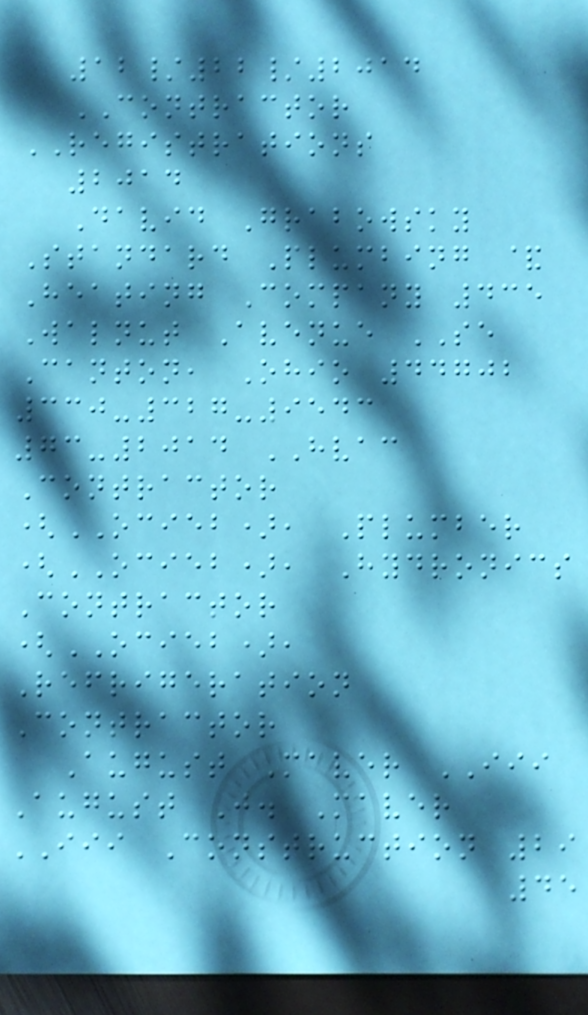12/22/2014
CONTRACTOR
REGISTRATIONS
2014
David Grabowsky
Standard Plumbing &
Heating Company 435
Walnut Avenue SE
Canton, Ohio 44702
330-327-9543
73-2014 HVAC
Contractor
(OCIEB), Plumber
(OCIEB), Hydronics
Contractor
(OCIEB),
Refrigeration
Contractor
August Maver III
August J. Maver
III Construction 29
45
